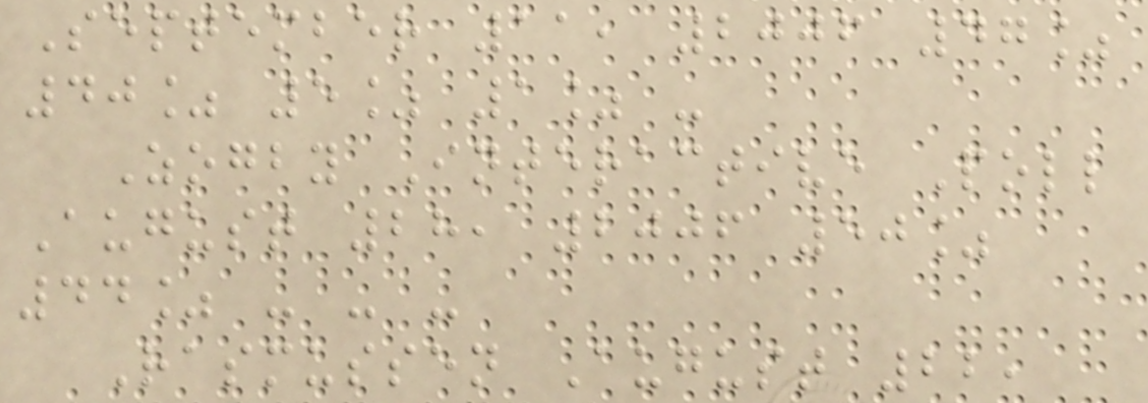September 11, 2006 47%
40% 5% 1% -
Zogby Interactive Poll
August 28, 2006 50%
44% - - -
Rasmussen August 22,
